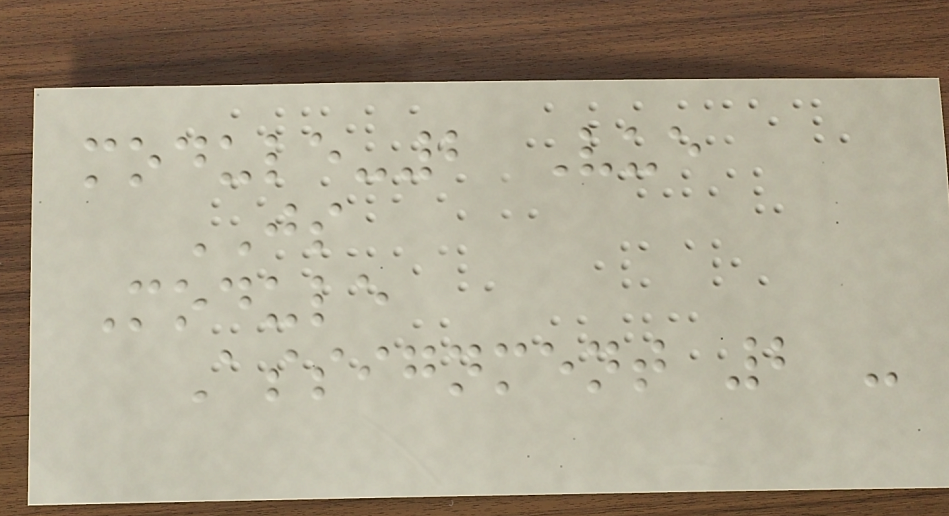module-2 Vue
JS
Module
Assignment 2 -
